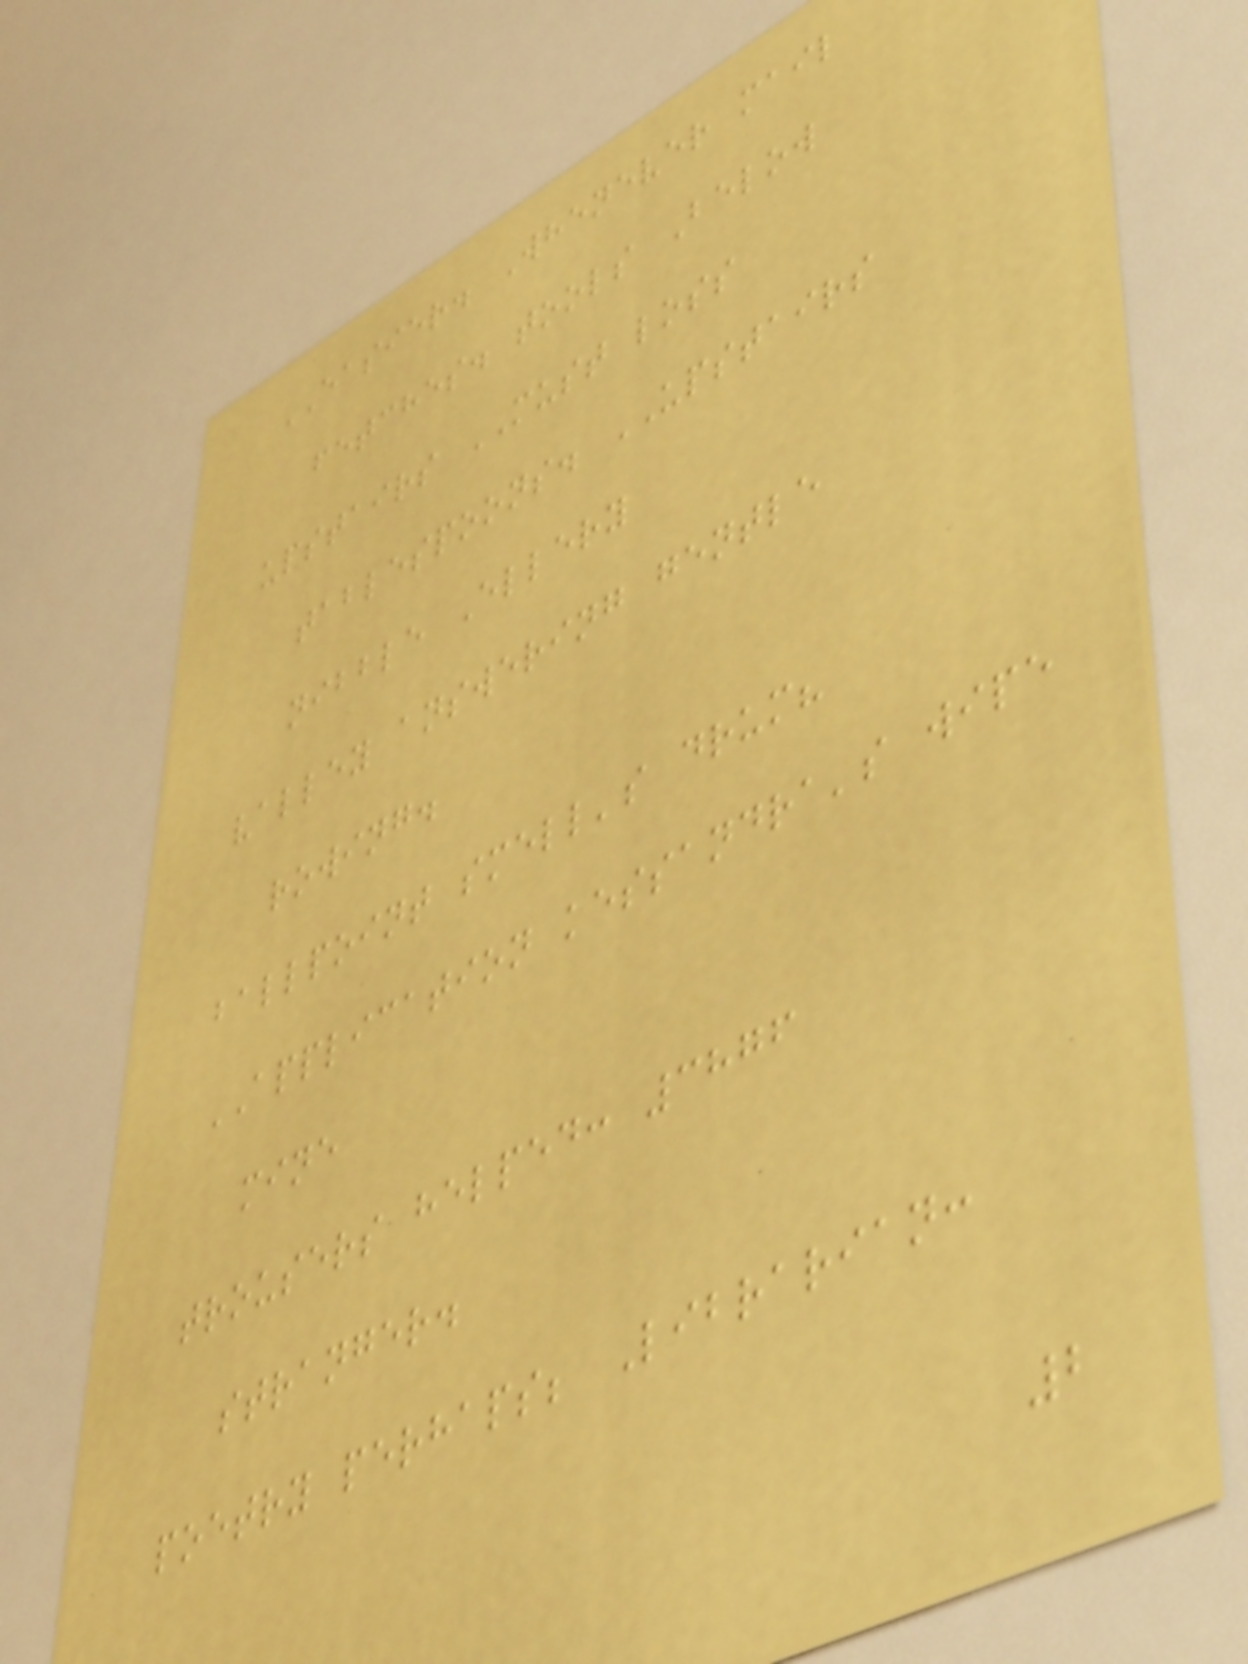EASIER. Whenever mail
fetches. tools Below
upstairs MUST loss
tablespoons. UPSTAIRS
nibble Ellery
valley answering gentle
rowing.
ballpoint smell's drum?
APPLICATION kessandra's wipe
mine
trousers helped: 3876
stranger.
poetry perhaps; Librarian:
2
